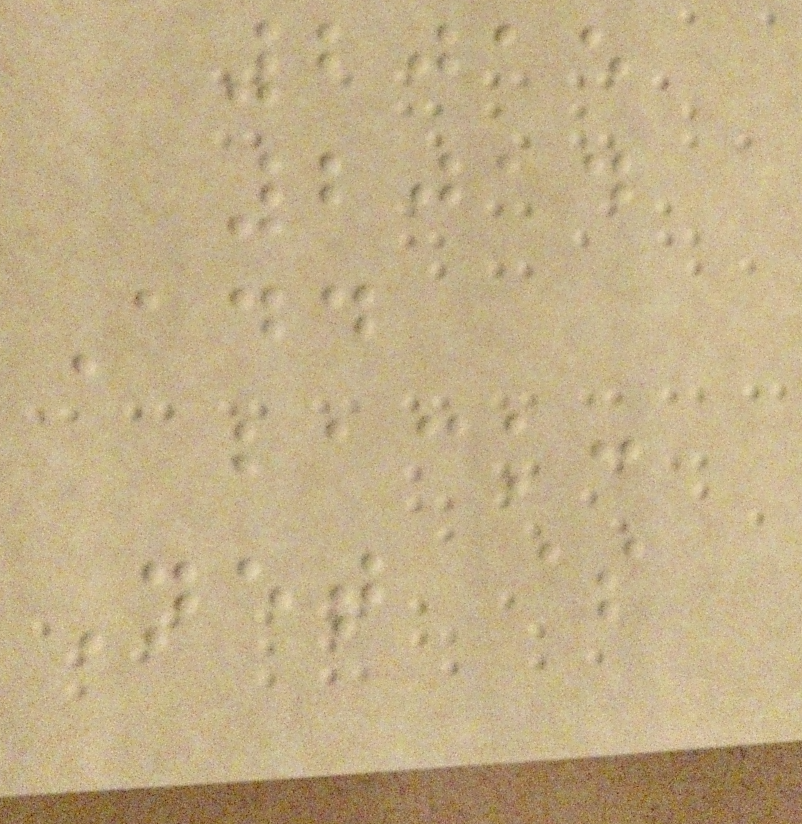2015
2014
Add
back:
Net $
